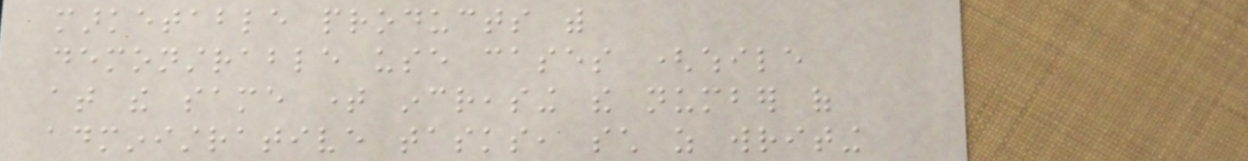marketable products with
demonstrable use cases (while
at the same time increasing the number of
administrative tasks, such as writing
